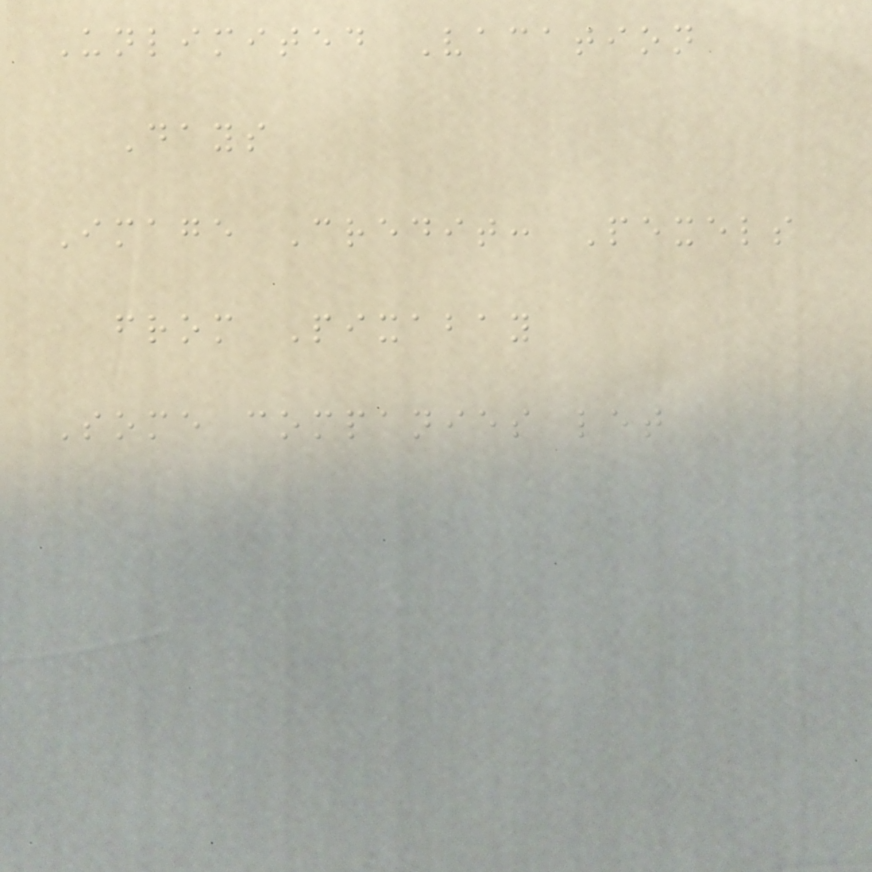Unlimited Vacation
Days
Image Credit: Pexels
from Pixabay
Some companies let
